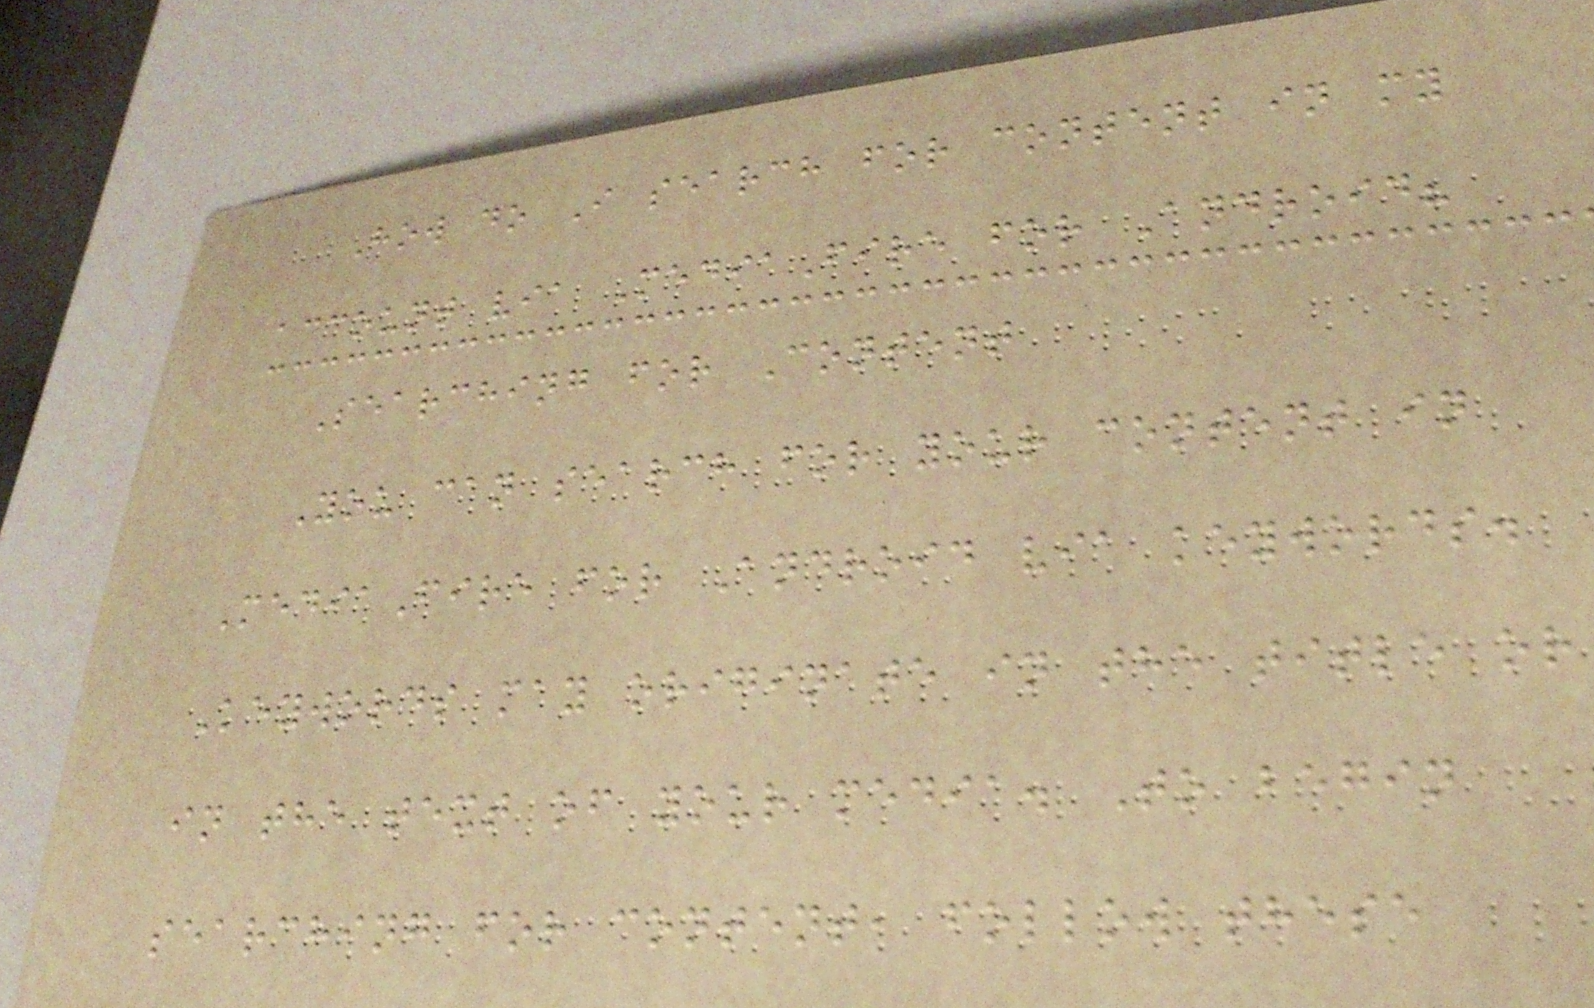How do I search for content in my
account via MediaFire for Android?
Searching for Content
You can search for your content in
MediaFire for Android via keywords.
Keywords may originate in the title or
in the text of your media. To begin
searching for content, follow these
